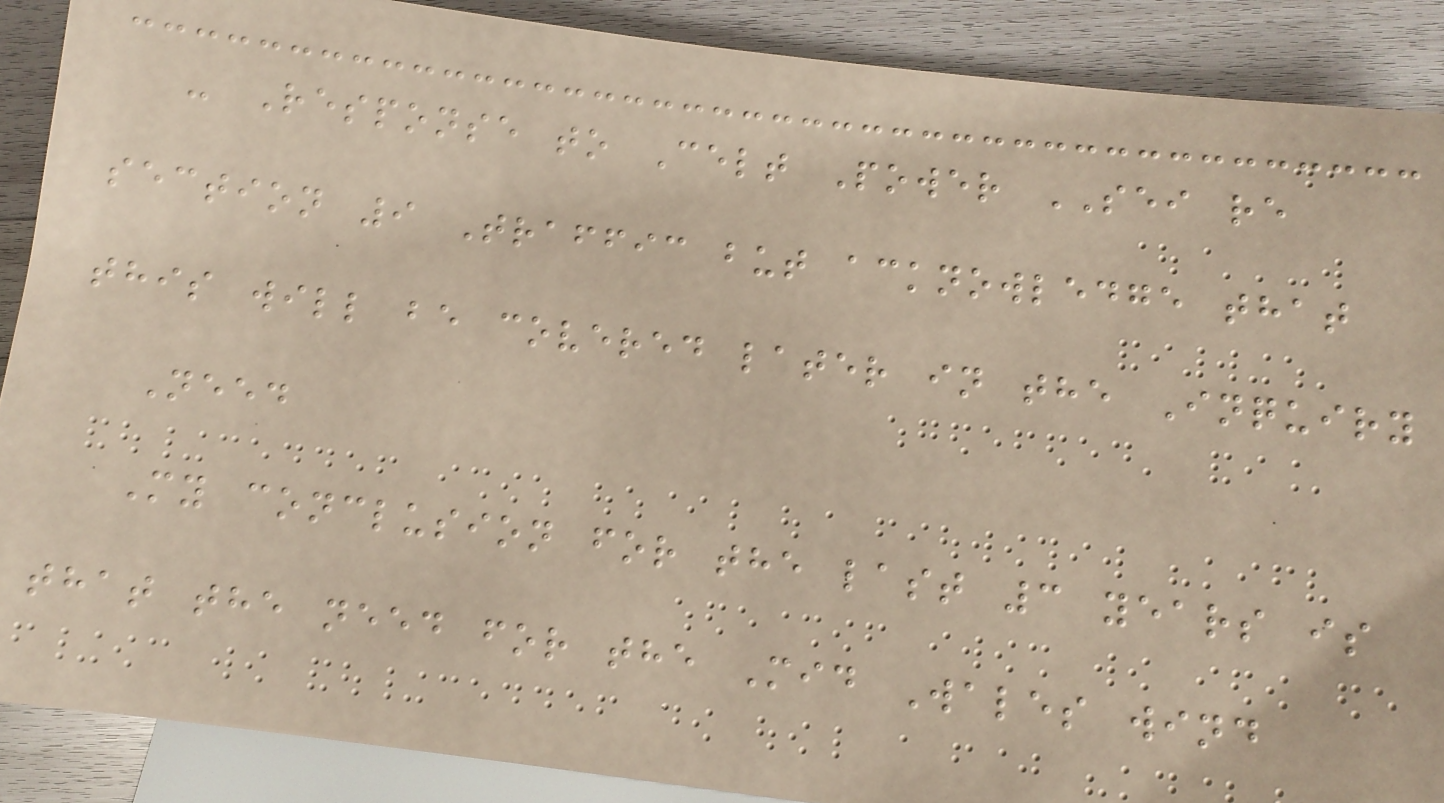- Response to Celt Power SEI re
section 9 Traffic but acknowledge that
this will be covered later in the Inquiry
Need
My conclusion for the last 3 years is
that the need for the Mid Wales wind
